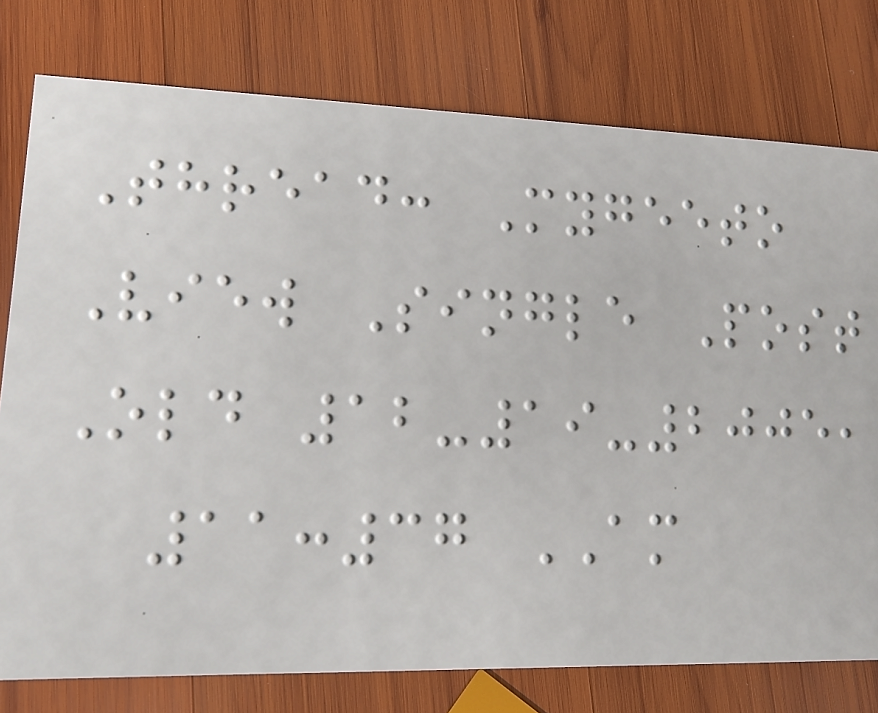Thread: Mygeeto
View Single Post
Old 12-19-2005,
11:37 AM
